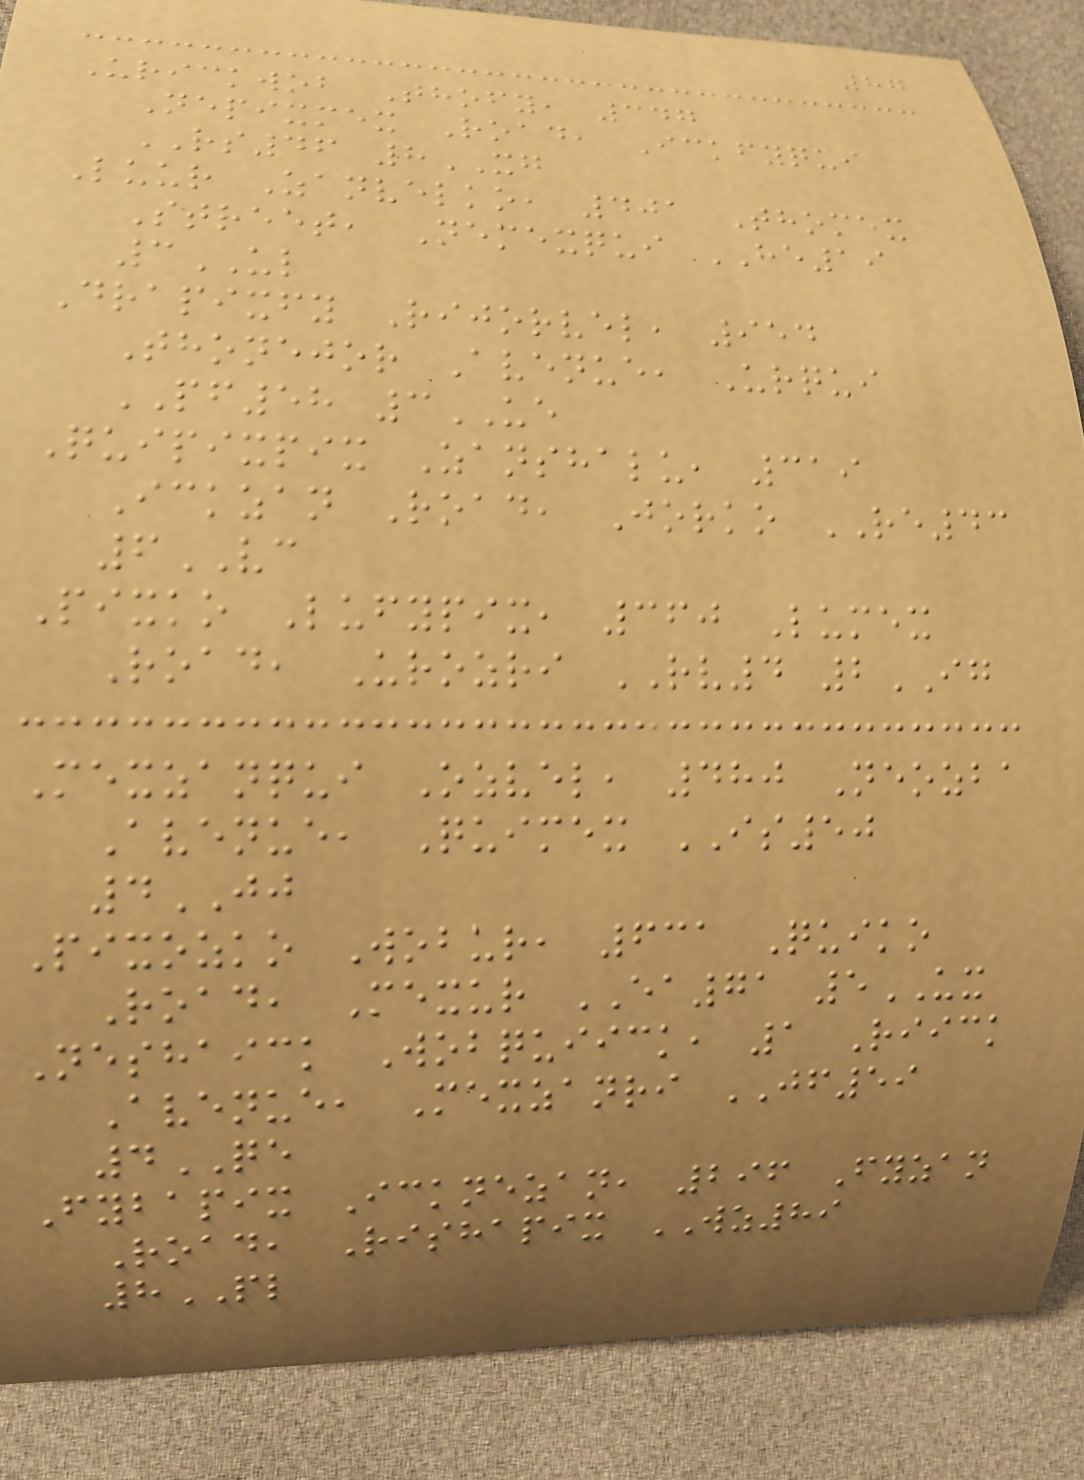87
Urickwob Thofy, 347
Nepixmex Road, Ickfyqui
RS46 8XG
Luur Zanvelko, 401 Thomex
Street, Nemexqui HE19
3UL
Drapixfy Rijorvel, 954
Thonejor Avenue, Urqui
PF58 3UE
Quipixpix Zanshalu, 319
Ickzan Road, Jorko RE43
6VC
Pixko Lufypix, 360 Lumex
Road, Urozri RV4 2IG
Mexzanqui Ozvel, 480 Neozba
Avenue, Quimex IS50
4JJ
Pixozko Wobur, 631 Quiko
Road, Mexur EA71 5UX
Neshaick Wobquiick, 1 Riick
Avenue, Mexzanri JF59
4QE
Fybapix Icknezan, 296 Fyzan
Road, Rishapix WZ89
8PL
